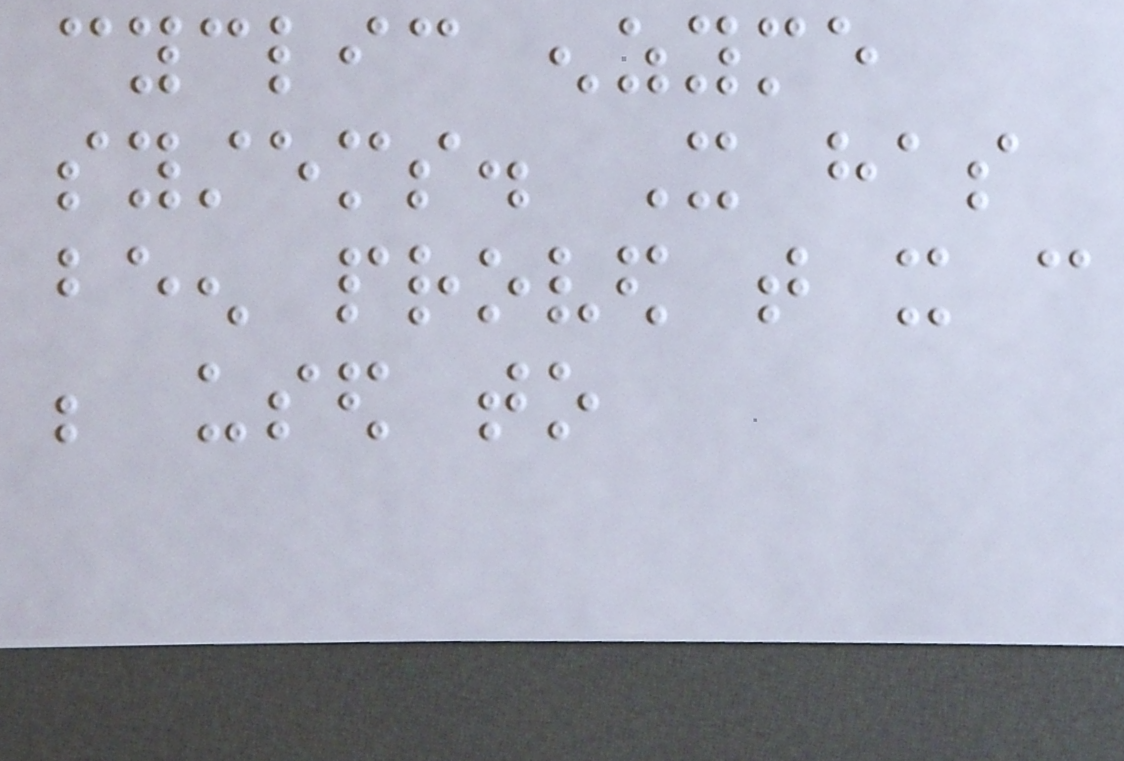cyclic enzyme
systems. It has
been proved that it can
be used to
